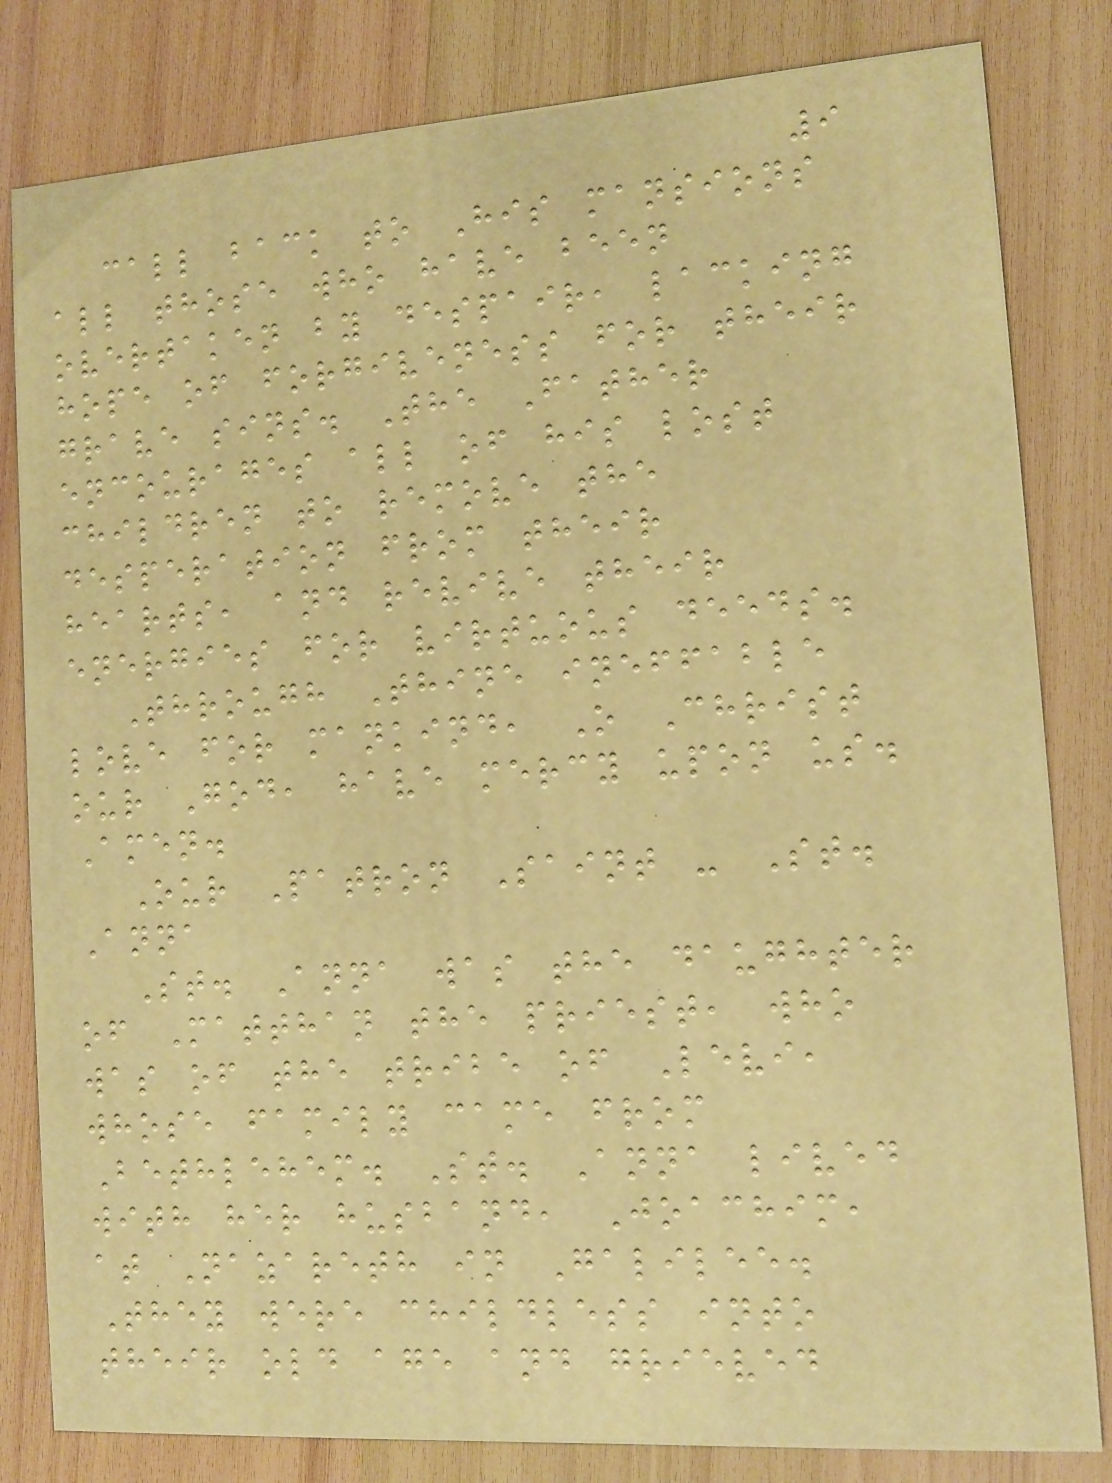9
call back to His mansions
all those who have been
overtaken by despair, lacking
hope of forgiveness for their
grave sins. The Father
encourages all of his lost
children to remove the
desperation from their
hearts, and revive their
energies for virtuous deeds.
Through Thine ineffable
love for mankind, O Christ
our God, have mercy upon us.
Amen.
Our Patron Saint - St.
Anna
St. Anna was the daughter
of Matthan the priest, who
was of the tribe of Levi,
whose family came from
Bethlehem. St. Anna lived
with her husband, Joachim,
at Nazareth in Galilee.
They were childless into
their old age and grieved
